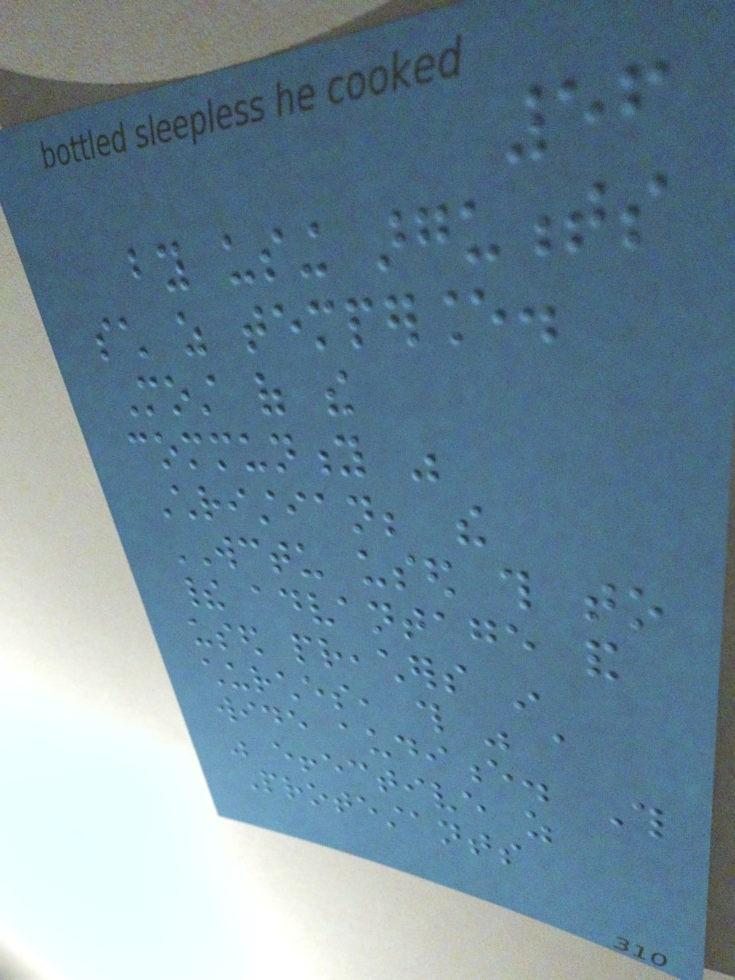56
by using arguments
such as temperance.
Most of the
community was
Christian; the
WCTU used this to
their advantage and
used preachers in
churches, this was a
wide audience. This
was effective as
Protestants
